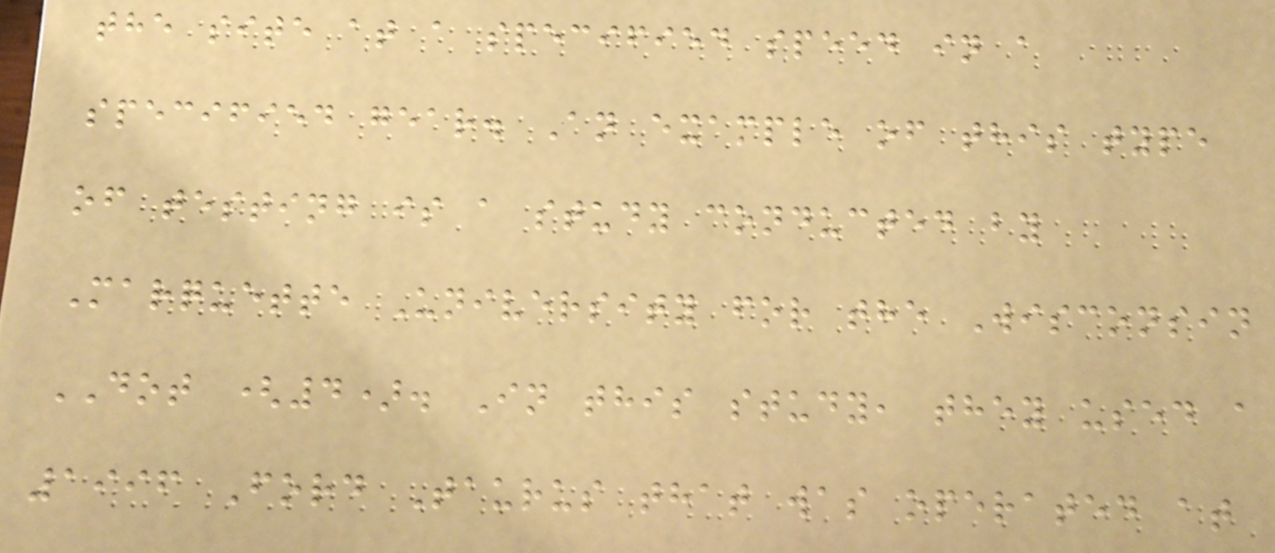the site at a specified speed in a
specified gear. An example of this type
of testing is a study conducted by
Marquette University for the Wisconsin
DOT (4). In this study, they used a
1996 Ford Taurus that was operated at
